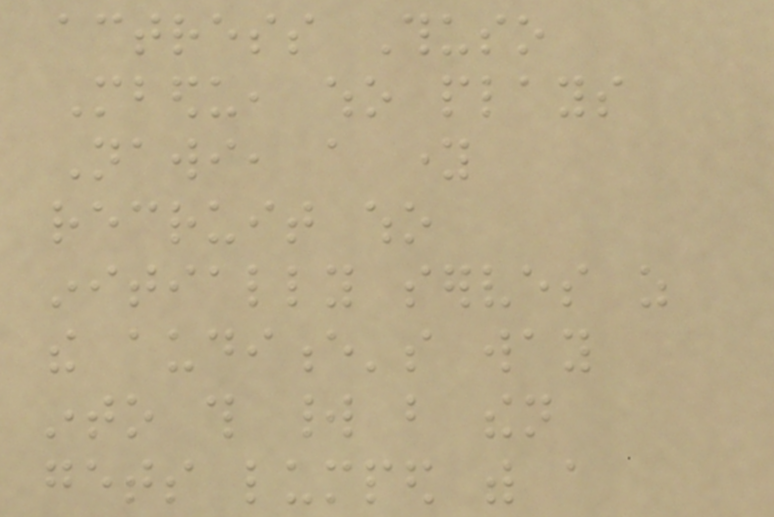actress Thuso
Mbedu, who plays
Nawi, a young
recruit who
initially serves as
the audience's way
into this world but then
gets lumped with a
